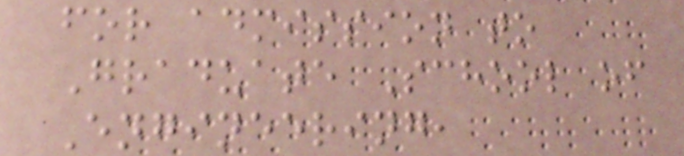for admission to
Graduate School of
Engineering,
